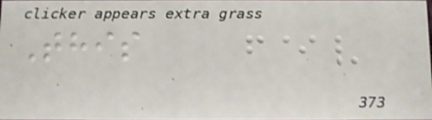This
